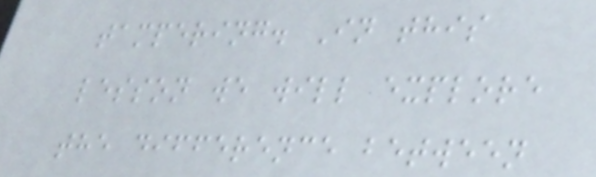tampering. In this
lesson we will explore
the difference between
